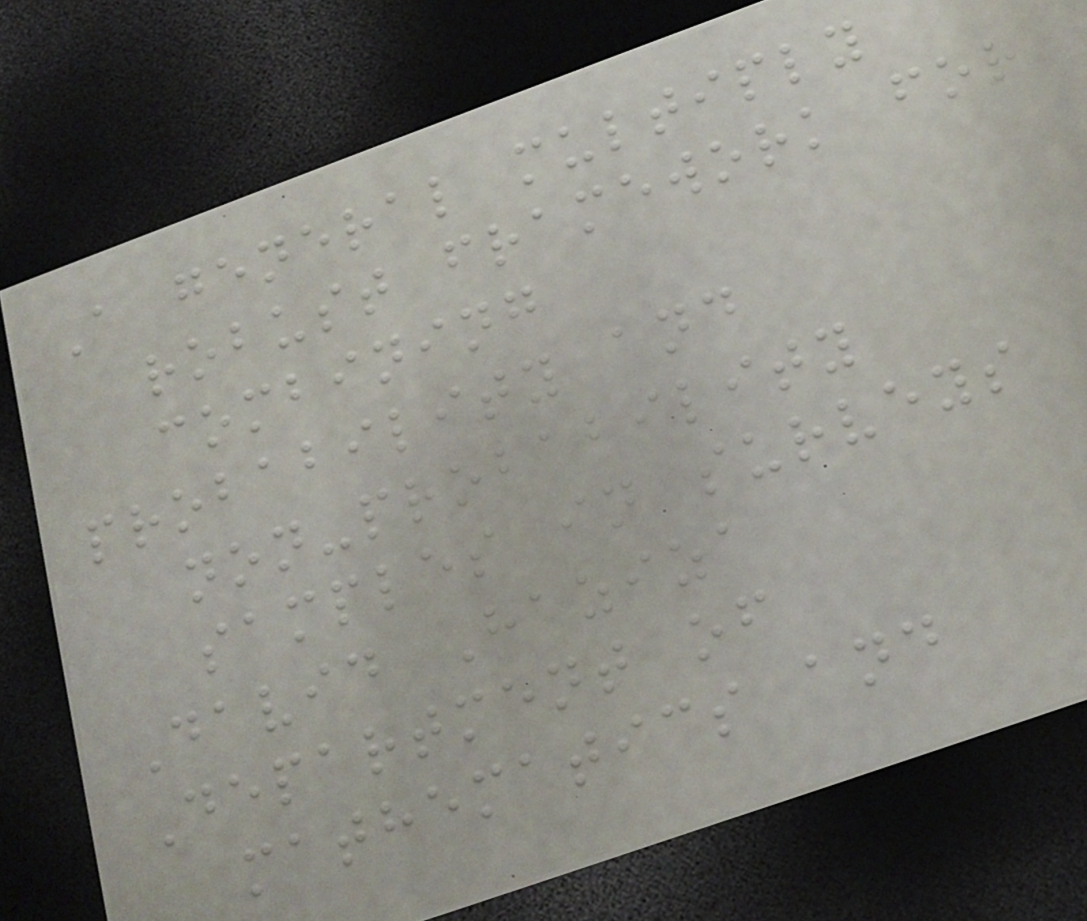A general multiply
robust framework for
combining
probability and
non-probability
samples in surveys
David Haziza
Department of
mathematics and
